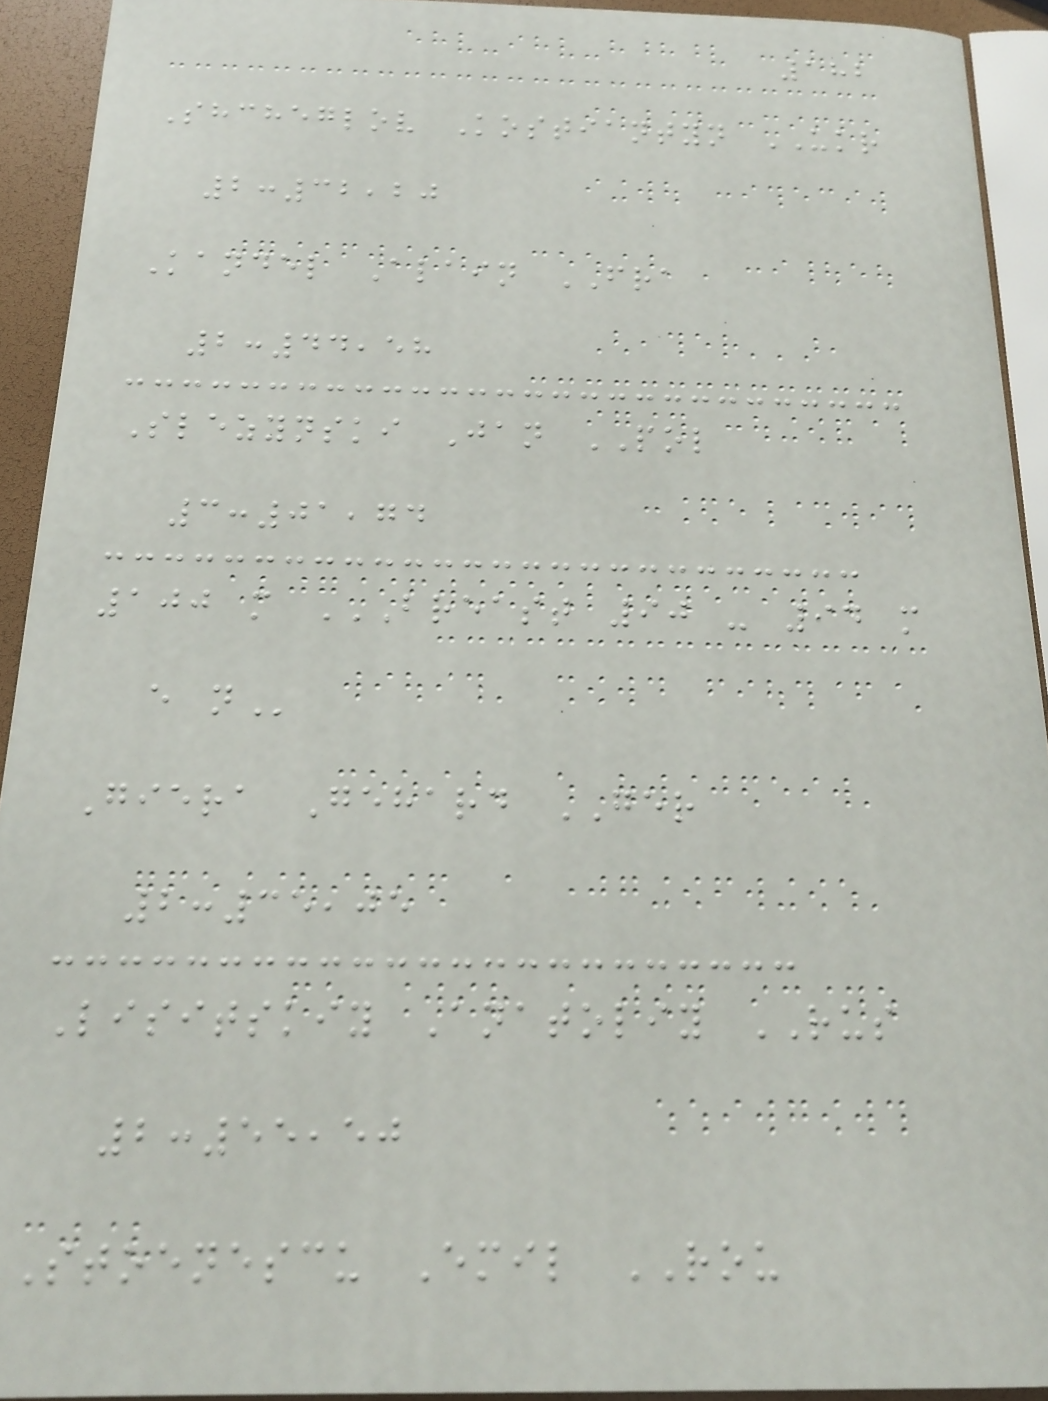182
Shcheglov Kostiantyn UKR
2:32,20
Kandel Alain FRA
2:44,58
Slezynski Jan POL
3:01,74
100 m BREAST 90 - 94 M
E N
Giera Gehard GER
2:35,05
Lisitskiy Anatoliy RUS
2:55,50
Stoenescu Emil ROU
